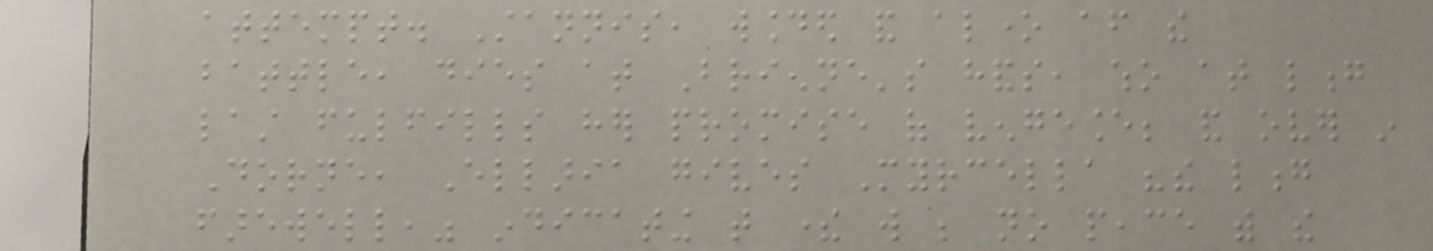attempt. Stannis, wounded and alone after the
battle, dies at Brienne's hands, who at long
last fulfills her promise of vengeance; and over in
Dorne, Ellaria gives Myrcella "the long
farewell," indicating that there will be no peace with the
